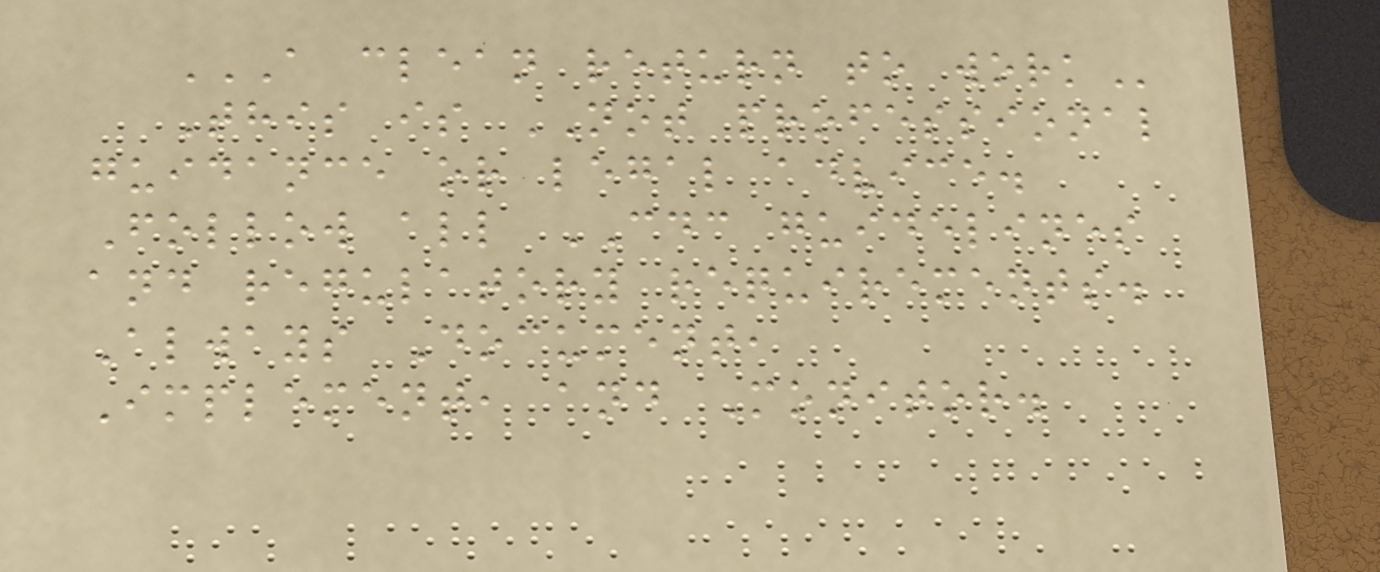A CLEAN RETURN TO WORK
This is NOT professional
guidance or legal advice.
Follow all CDC guidelines
and regulatory requirements.
Always Document,
Implement, and Monitor.
